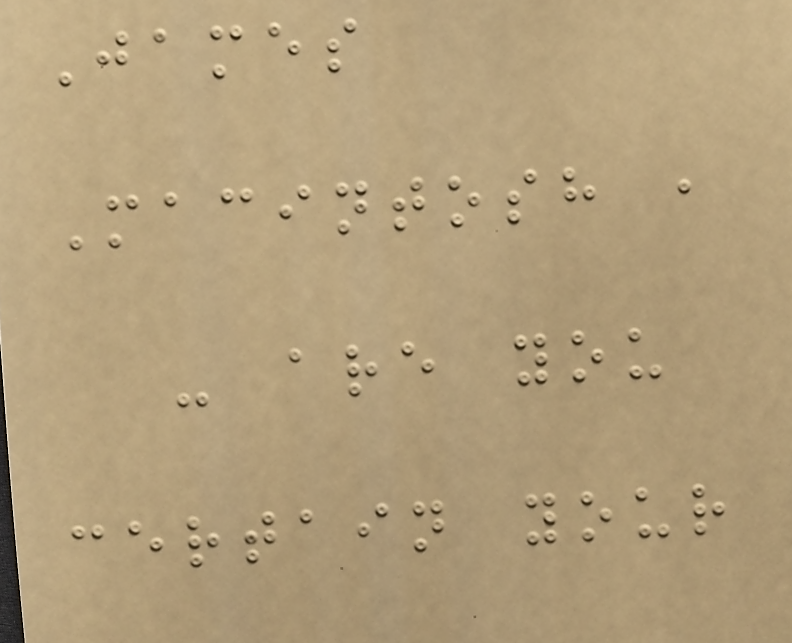James
Macintosh ,
- are you
certain your
